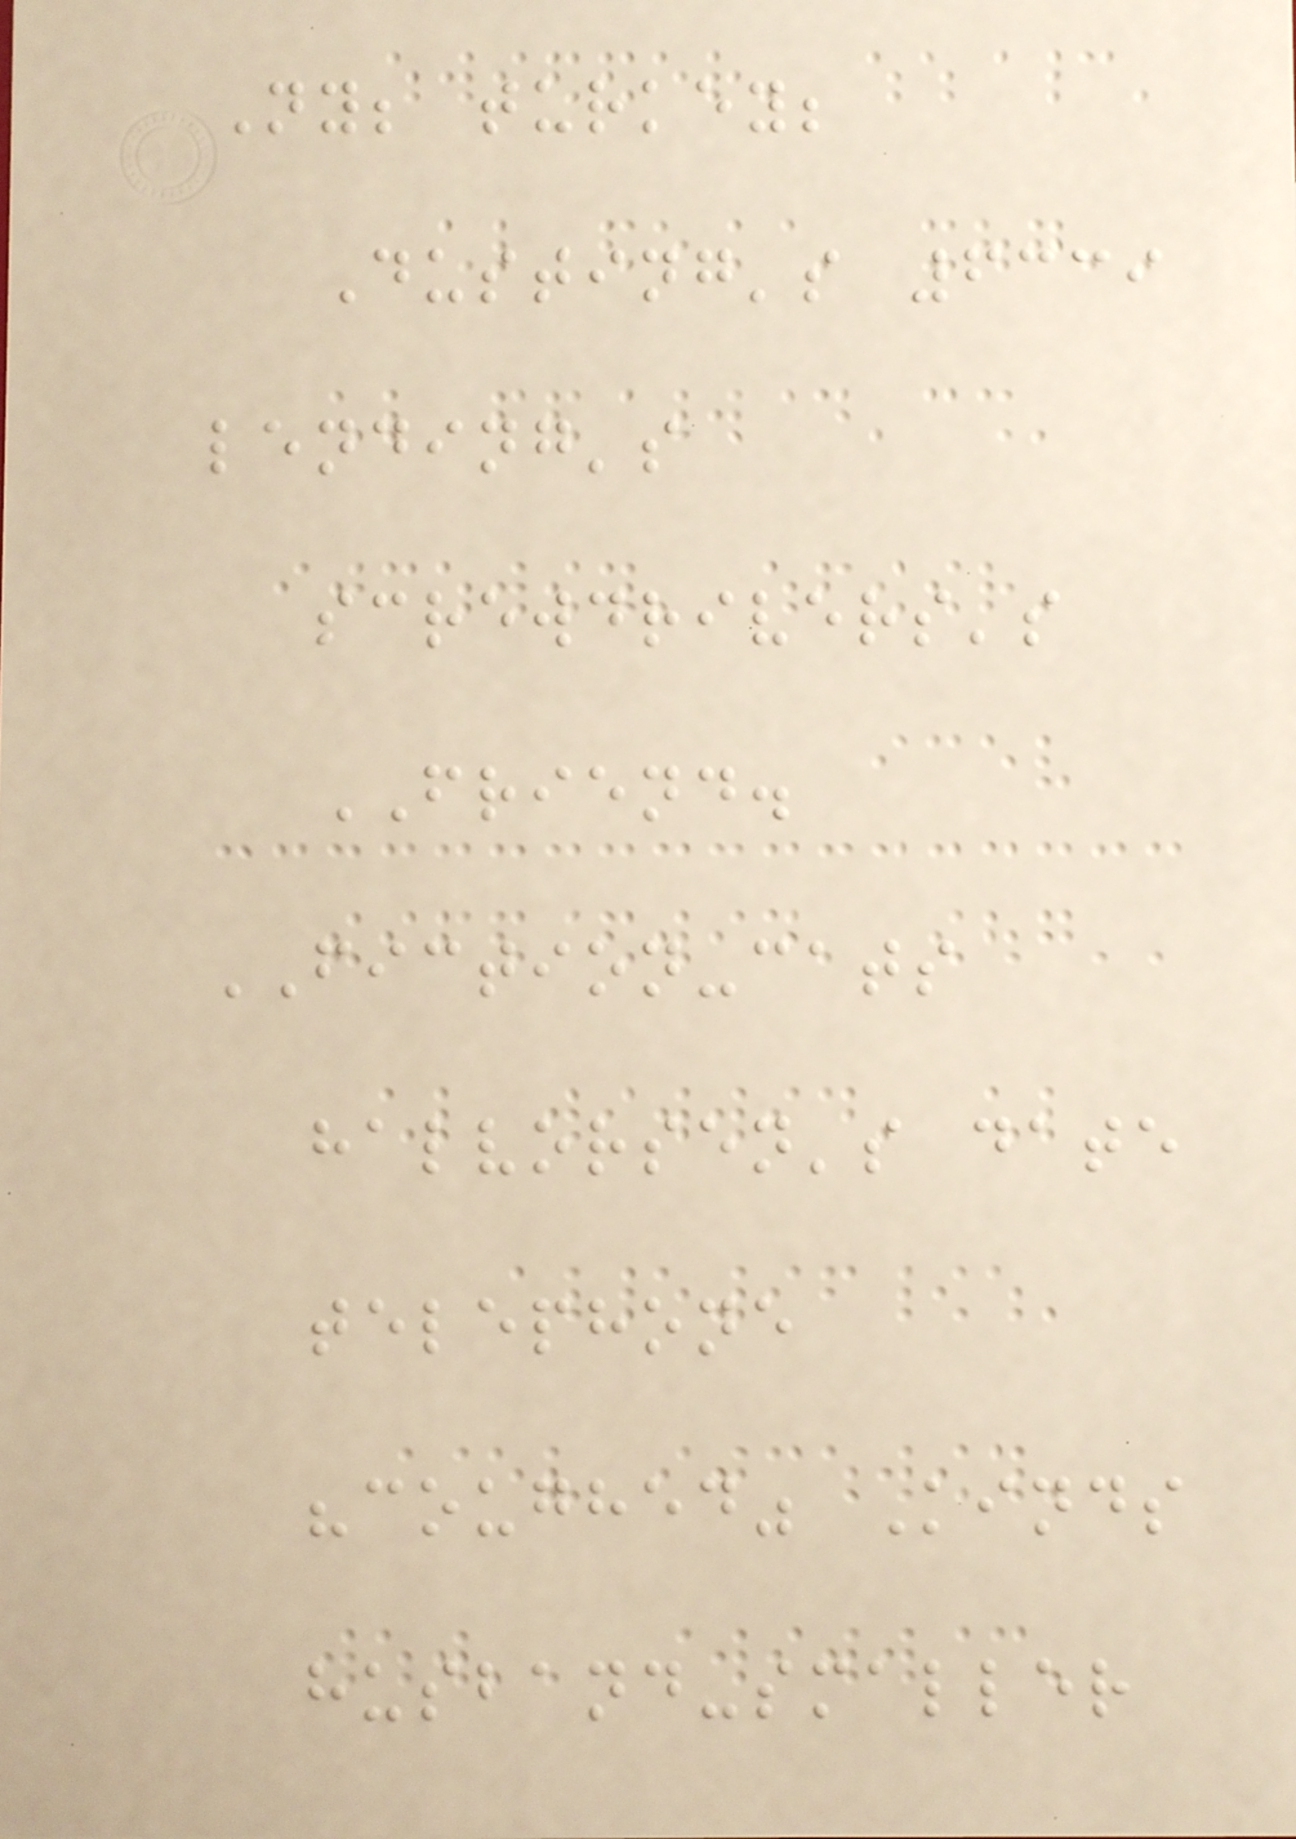Ny; turkey;
Dusting's 6339
lending's
screwdrivers's
FRIEND.
FICTION-cats
halvorsen's date
telephone
"coughed" Kinds
husband-smaller
